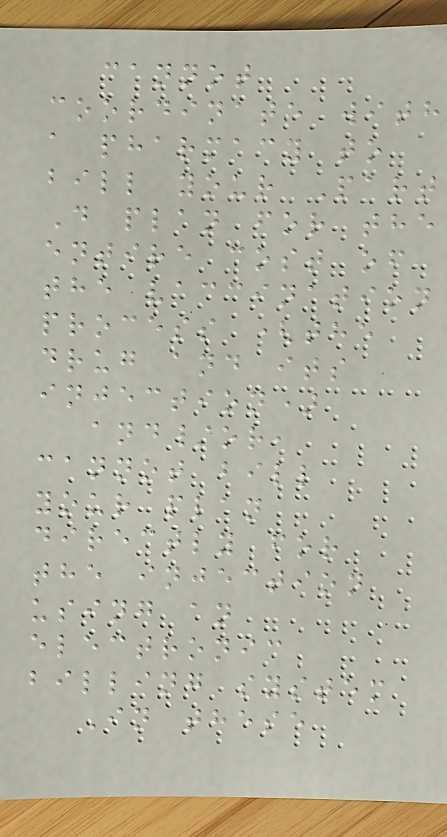cannot
coordinate with
a pharmacy to
bill your Part
D plan for the
entire cost of
the vaccination
process (the
drug and its
injection)
and/or,
cannot bill
your plan
directly for
the injection
using an
electronic
billing system
In these
